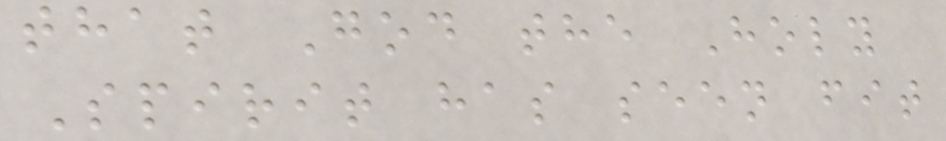that God the Holy
Spirit has seen fit
